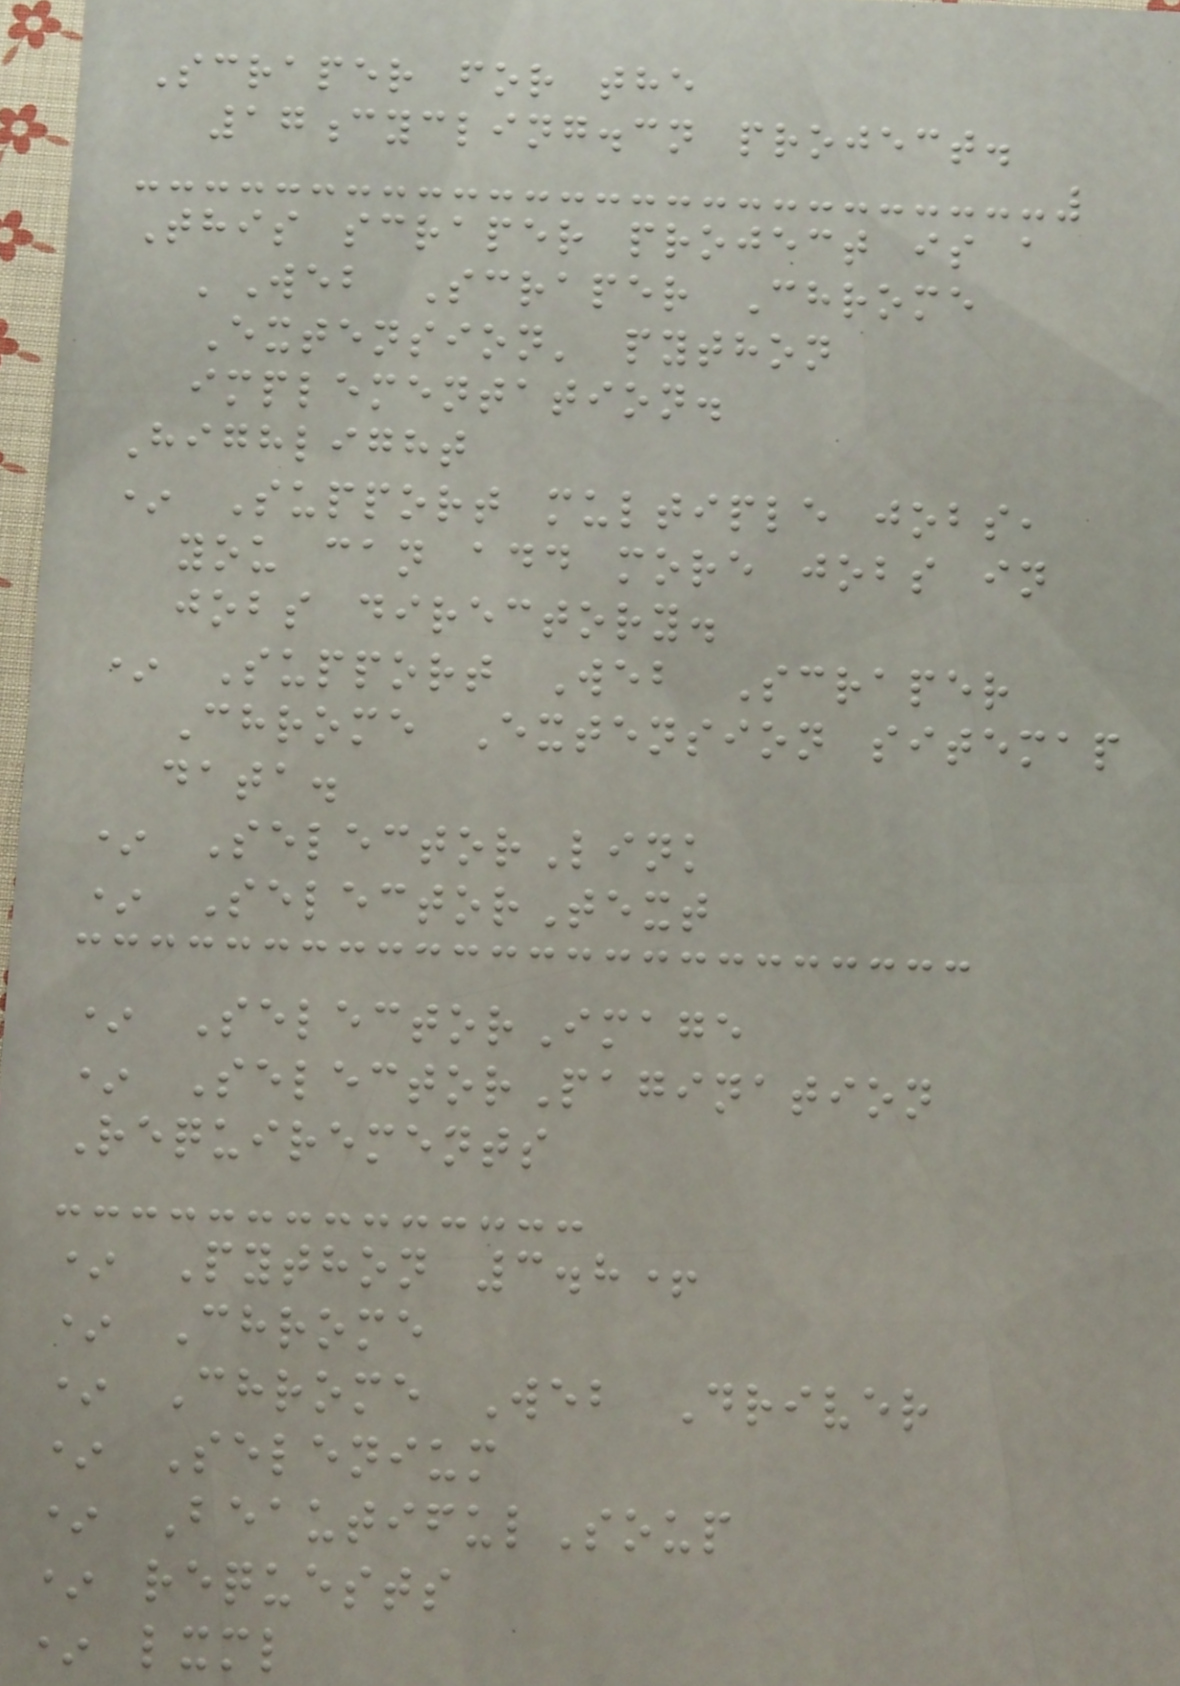Scraper for the
17cycling.cn project.
This scraper project is a
'Web Scraper Chrome
Extension' python
implementation.
Highlight
* Support multiple jobs,
you can add more jobs in
jobs directory.
* Support Web Scraper
Chrome Extension sitemap
data.
* SelectorLink
* SelectorText
* SelectorImage
* SelectorPagination
Requirements
* Python 3.8+
* Chrome
* Chrome Web Driver
* Selenium
* BeautifulSoup
* requests
* lxml
